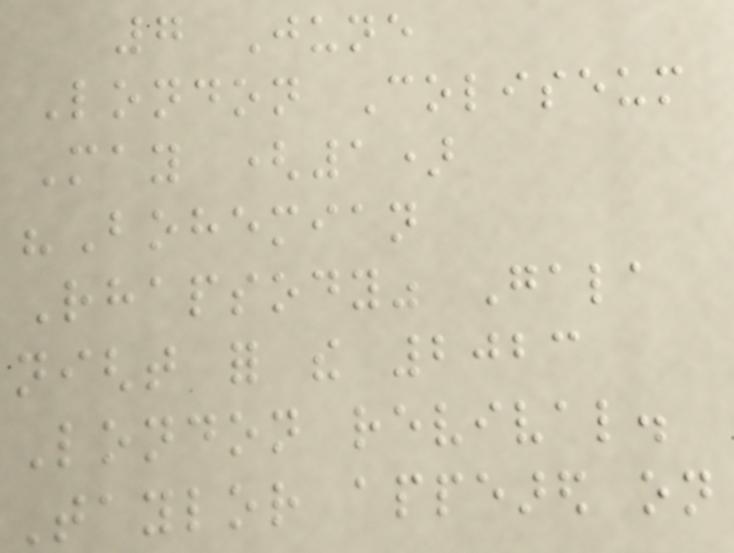7 June
London Coliseum
May (1)
"Bohemian
Rhapsody" Gala
night for the 2023
London revival.
Taylor appeared on
